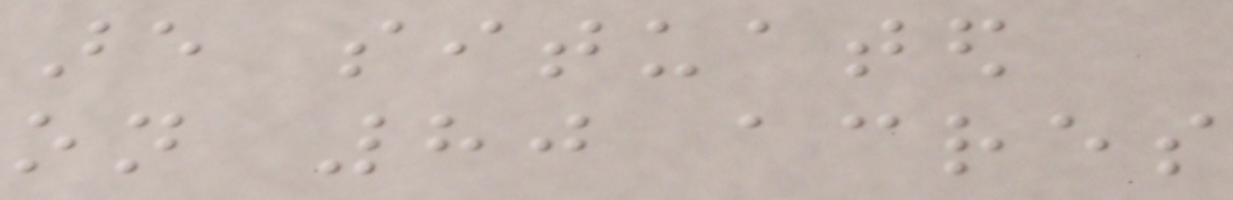are situated
on 80 acres
